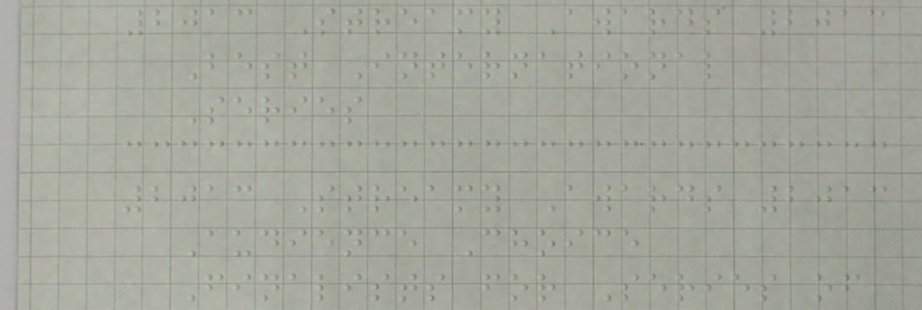2013 Streamy Awards 2013
Best International
Series
2013 Streamy Awards 2013
Audience Choice
Finalists for Series of
